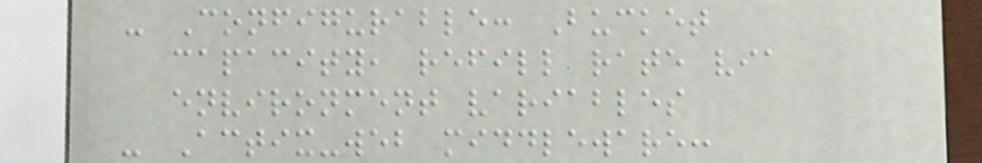- Configurable: Bucket
capacity, refill rate via
environment variables
- Actix-web middleware:
